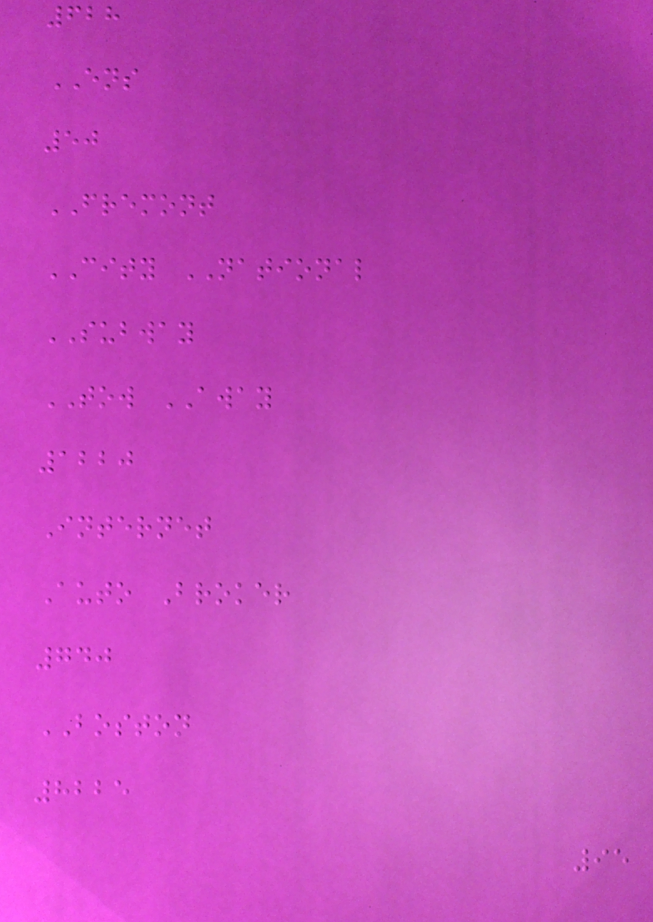628
ENS
50
FREMONT
CITY NATIONAL
SUBWAY
TOW AWAY
1220
Internet
Auto Broker
740
BOSTON
8225
95
